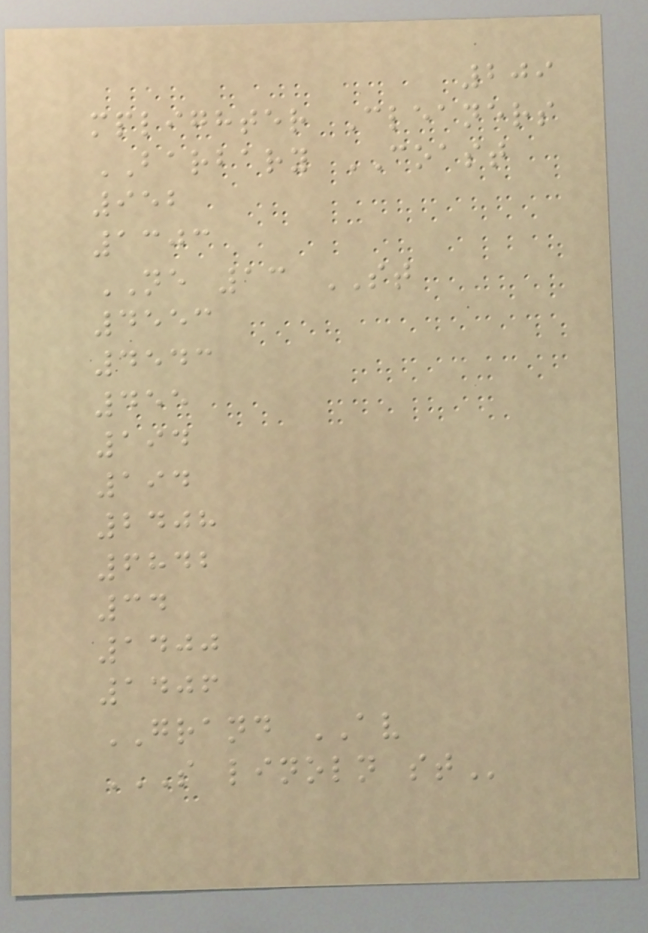209
mplighter Cleaners
BARBARY COAST
952
1303
NE 13 ST
4553
4543
455
194
194
2408
6842
34
1400
1406
GRAND AV
S LINOLN ST
